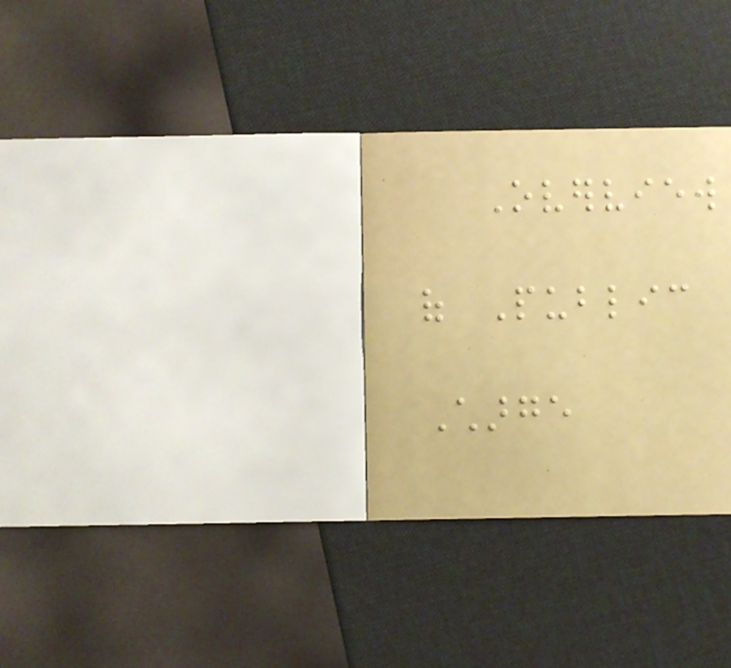Overview
of Public
Charge
